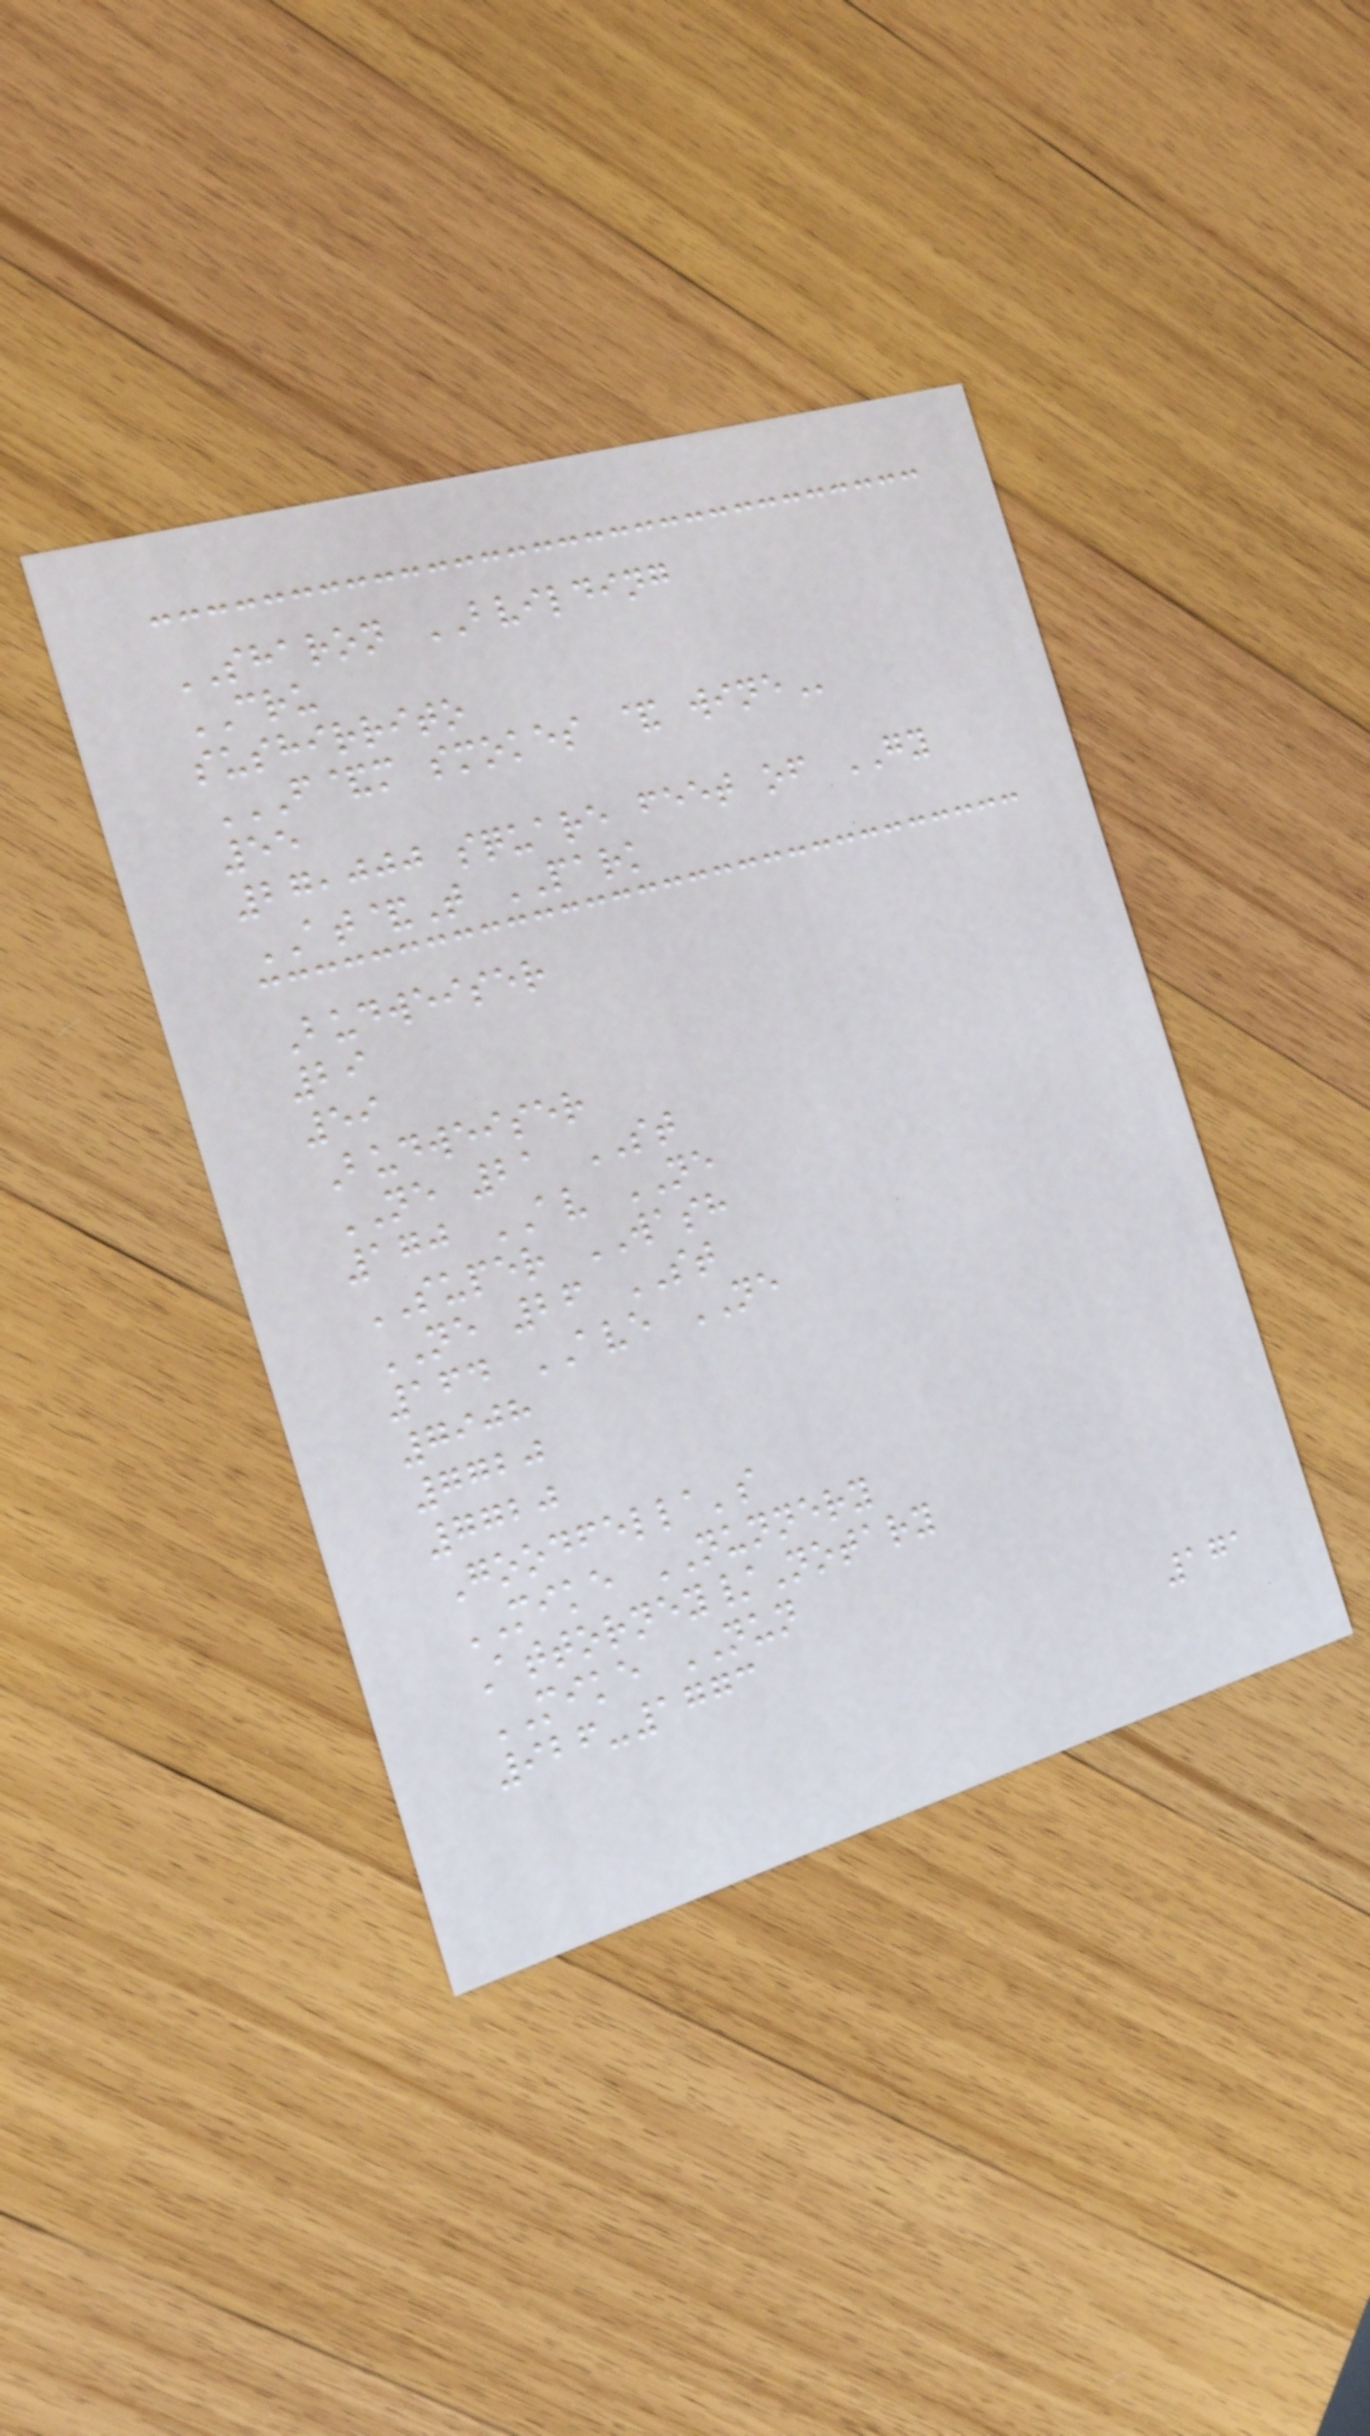SHARON BVILDING
CRU
sushirrito
F&M SMOKES & WINE
55
27,000 square feet of GY
AT&T PARK
Budweiser
29
59
Budweiser
NE 21 ST
170 AV NE
SUPER WASH
NE 26 ST
164 AVE NE
7908
7720
7720
Goodfella's
MIKE NUNNERY
Attorney/Notary
MIKE NUN
926-1773
171
